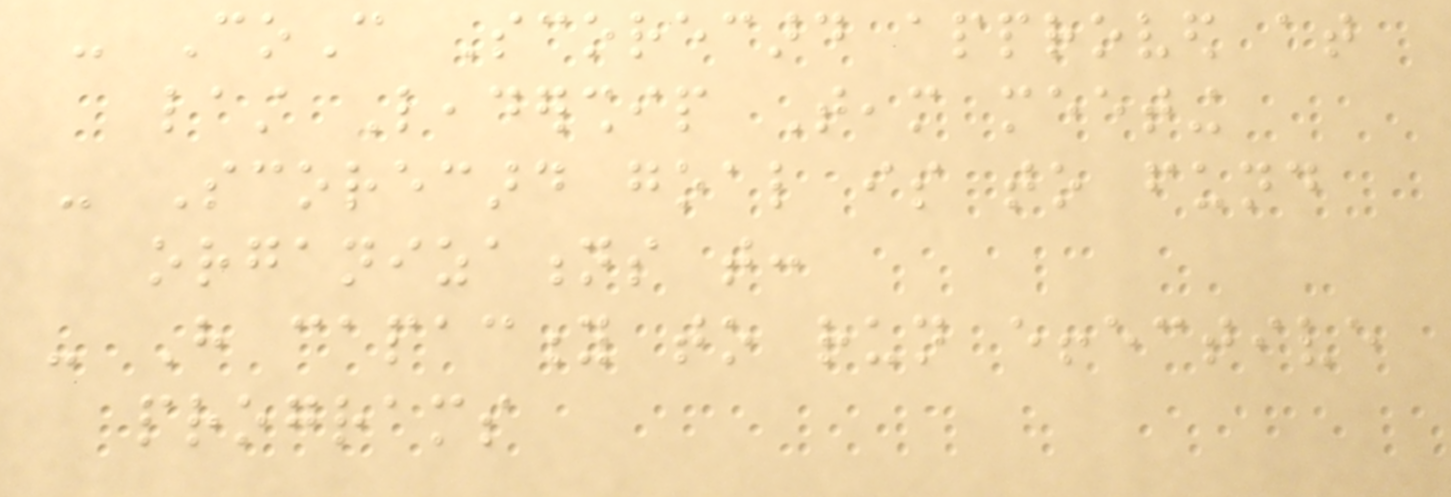- CoC Scorecard approved at
last Leadership Team meeting
- Scorecard goal is to fund
organizations that:
- Have capacity to run effective
programs
